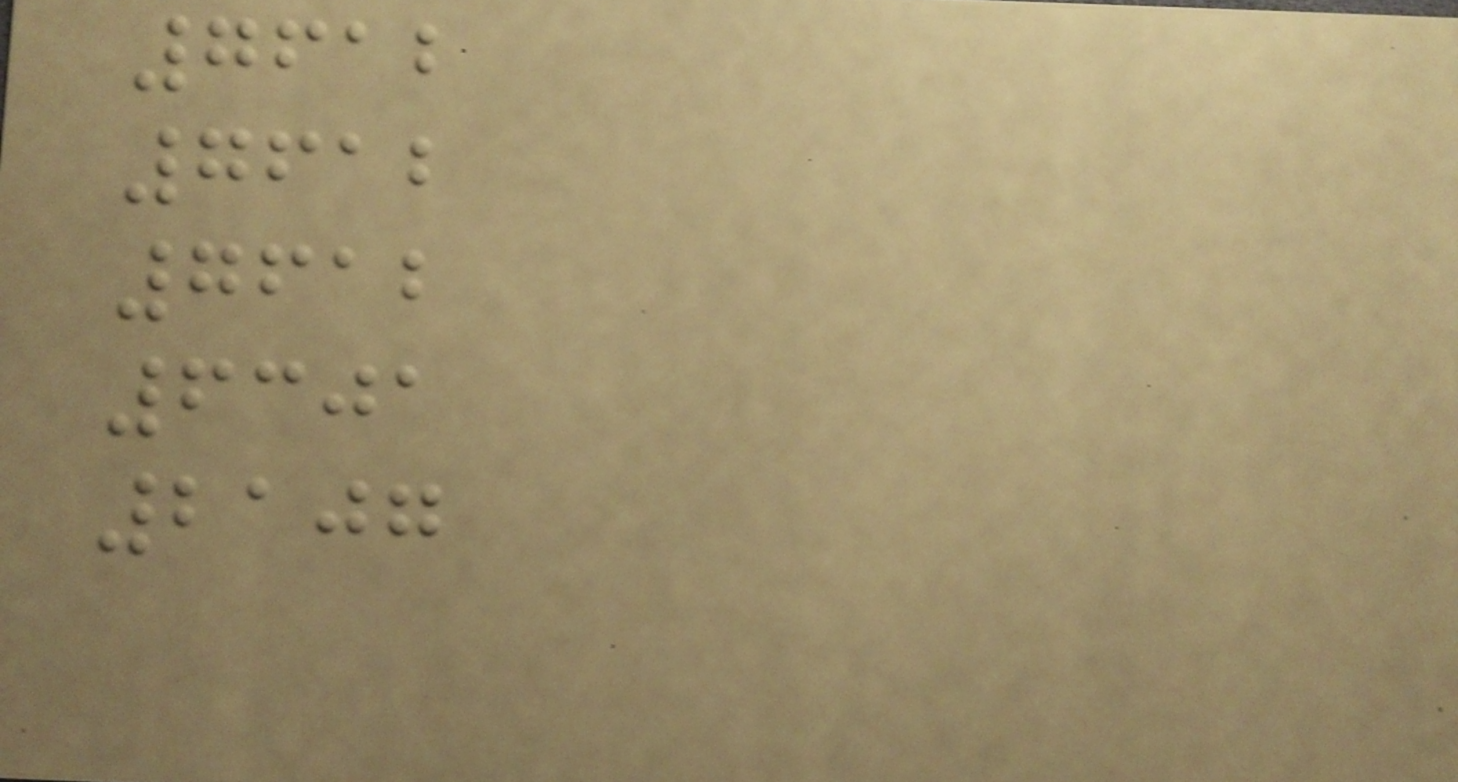7612
7612
7612
6301
2107
